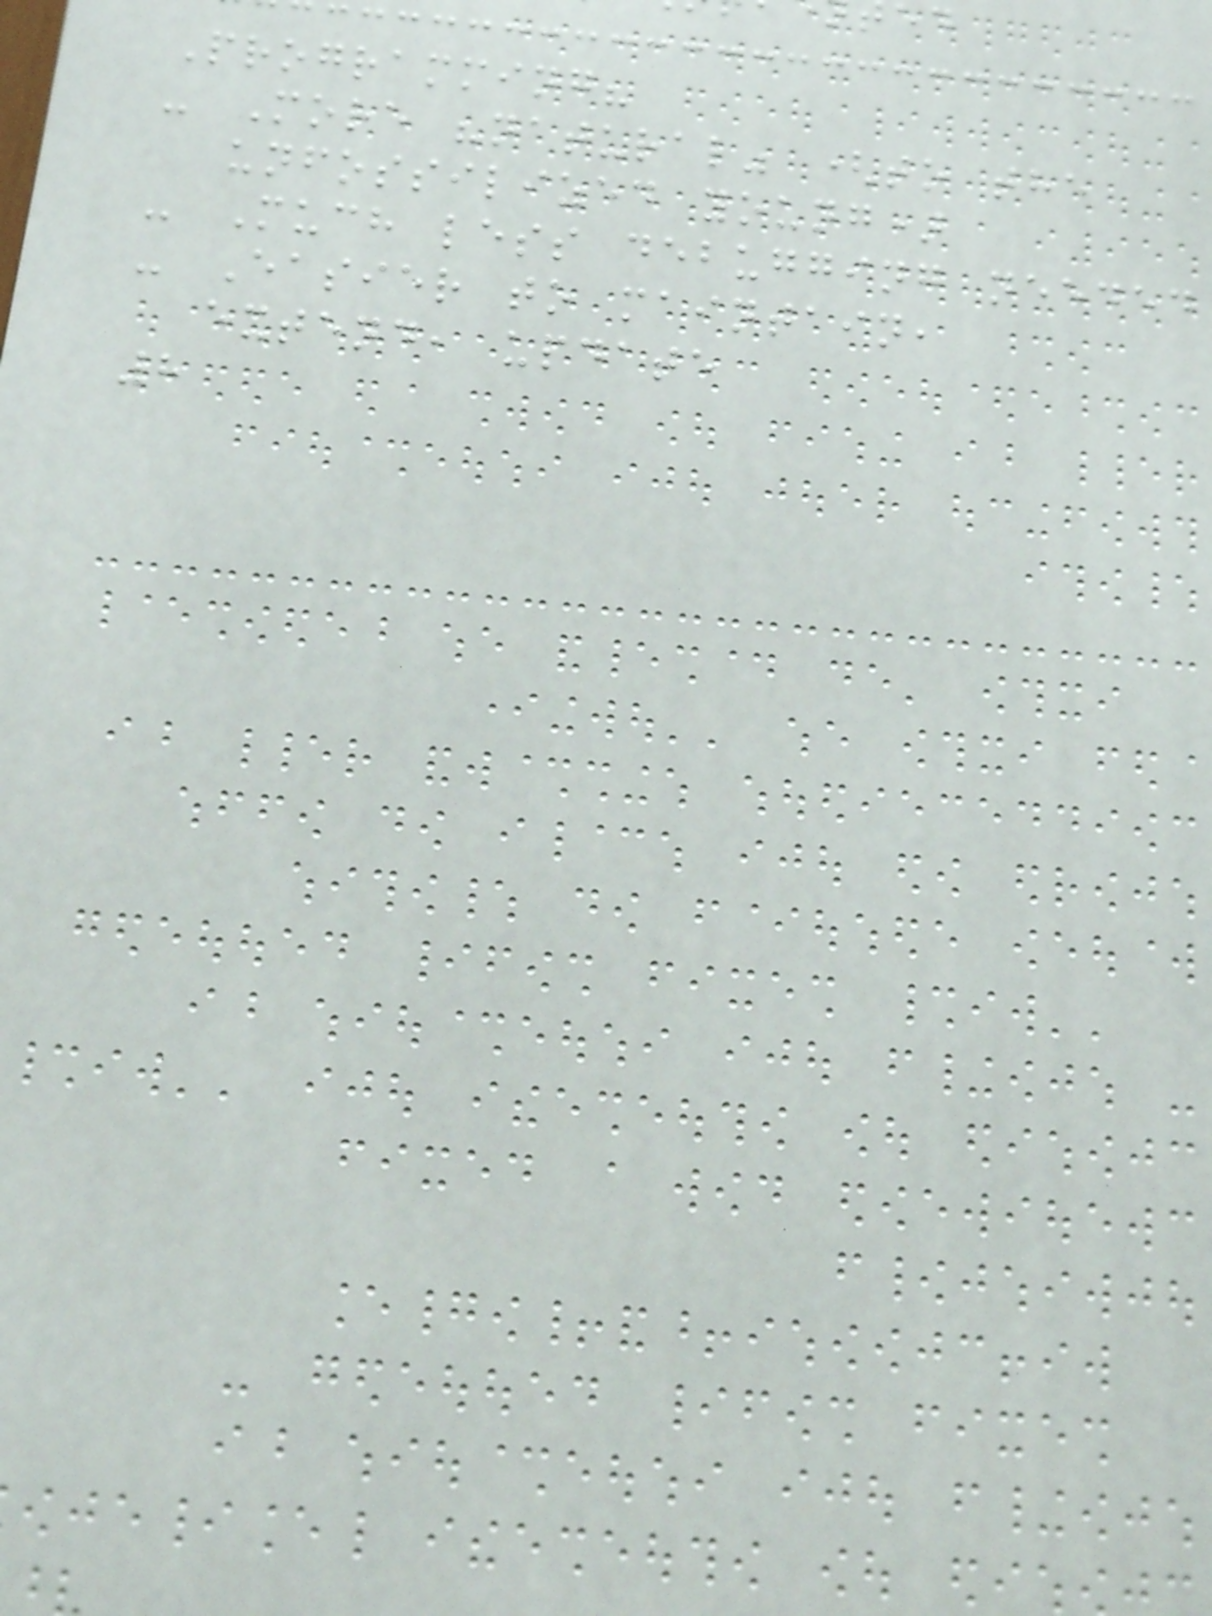Programming?
- More "natural" (to the
unfossilized young)
- Much less debugging needed
- Easier to maintain,
extend, update
8
